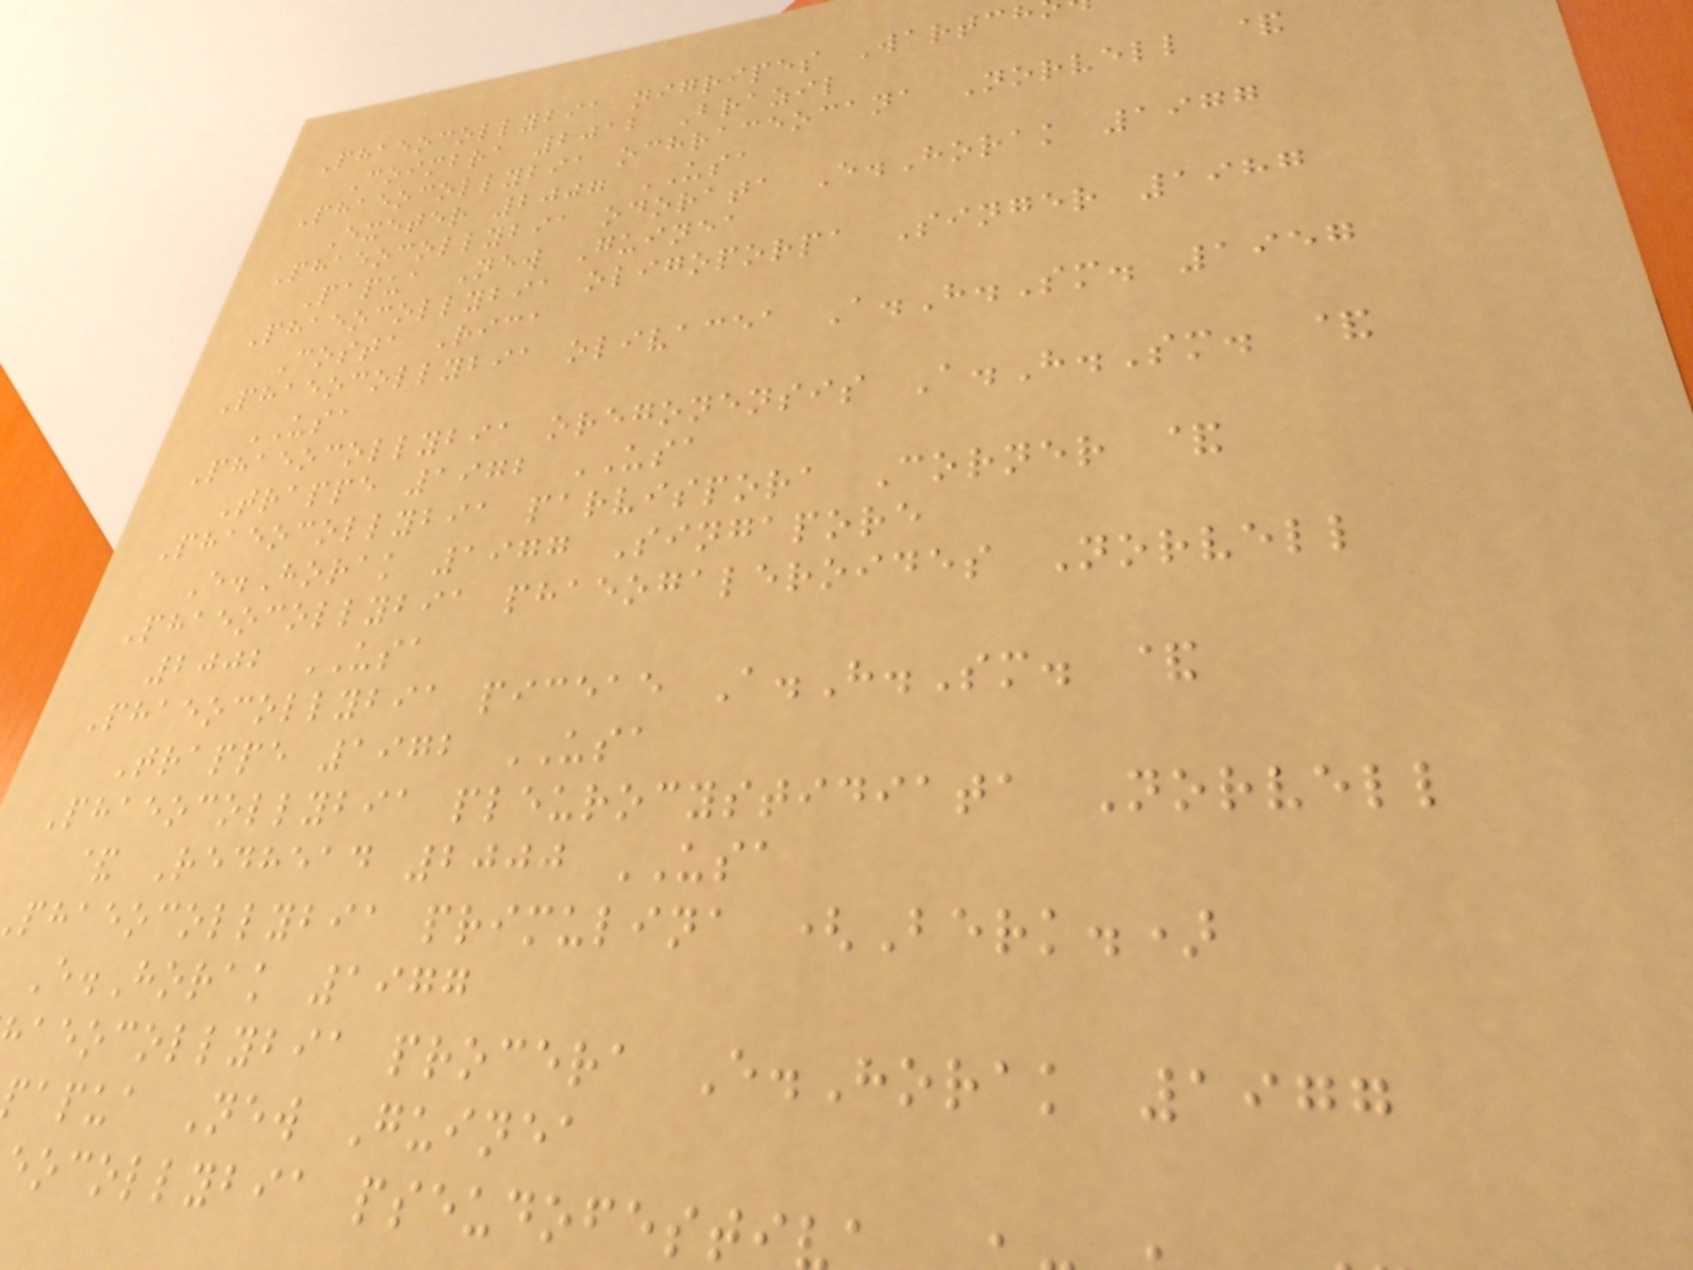Phaeocollybia nigripes Wartch
Coimbra 2012 Brazil
Phaeocollybia ochraceocana Norvell &
Exeter 2007 USA
Phaeocollybia odorata E.Horak 1977
Papua New Guinea
Phaeocollybia oligoporpa Singer 1987
Costa Rica
Phaeocollybia olivacea A.H.Sm. 1957
USA
Phaeocollybia oregonensis A.H.Sm. &
Trappe 1972 USA
Phaeocollybia parvispora Corner &
E.Horak 1977 Singapore
Phaeocollybia phaeogaleroides Norvell
2002 USA
Phaeocollybia piceae A.H.Sm. &
Trappe 1972 USA
Phaeocollybia pleurocystidiata Norvell
& Redhead 2000 USA
phaeocollybia primulina (Berk.)
E.Horak 1977
aeocollybia procera E.Horak 1977
apua New Guinea
eocollybia pseudofesti
